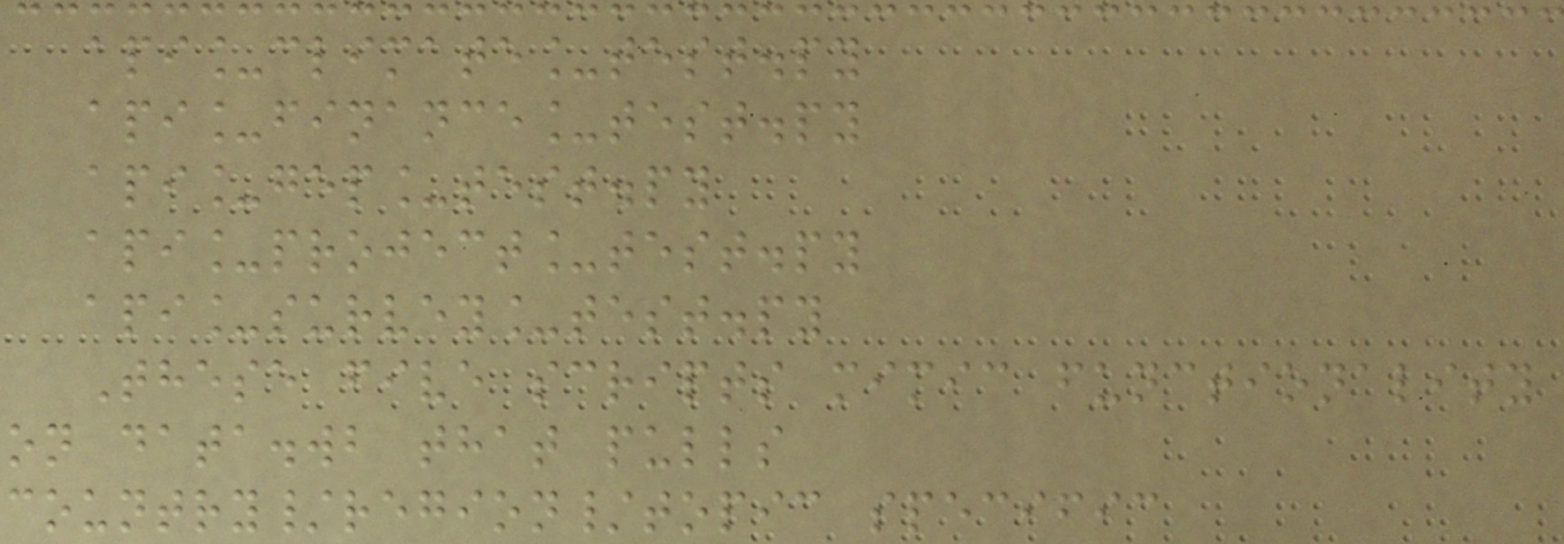api_climate_test.py
api_finance_test.py
api_gep_test.py
api_project_test.py
api_survey_test.py
These five scripts mimic functionality
on data.wb that pulls
country/region/topic specific
